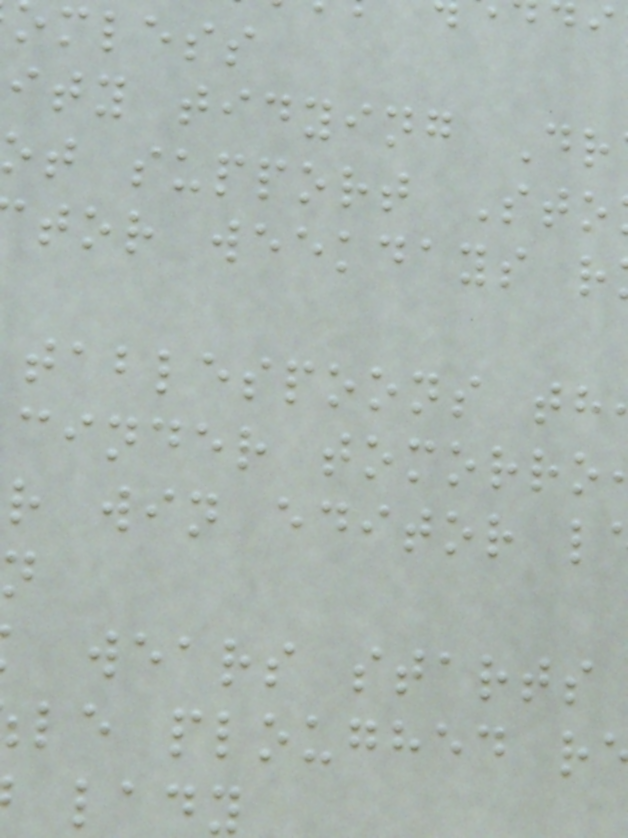mless
ity tidying Dr
ot support Sto
tor weekdays r
tablespoons th
cinder tomorro
r win editor l
wears starts
le ploughed r
lady
